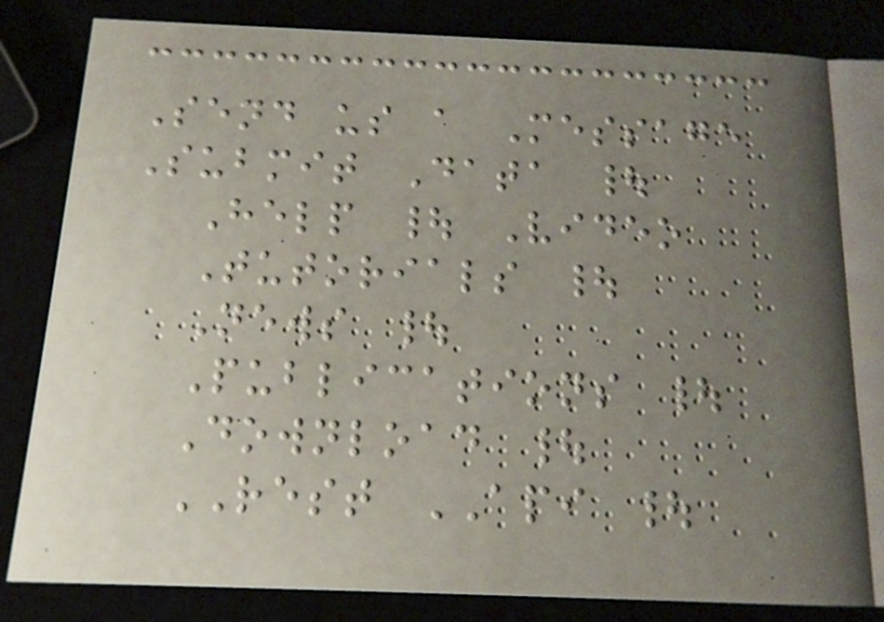Send us a Message
Submit Data |
Help | Video
Tutorials |
News |
Publications |
Download |
REST API |
